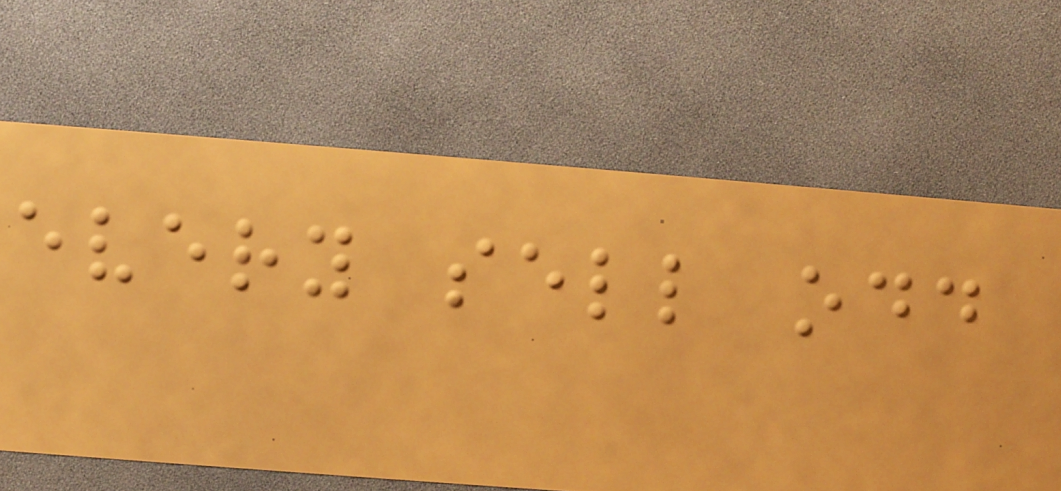every sell odd
